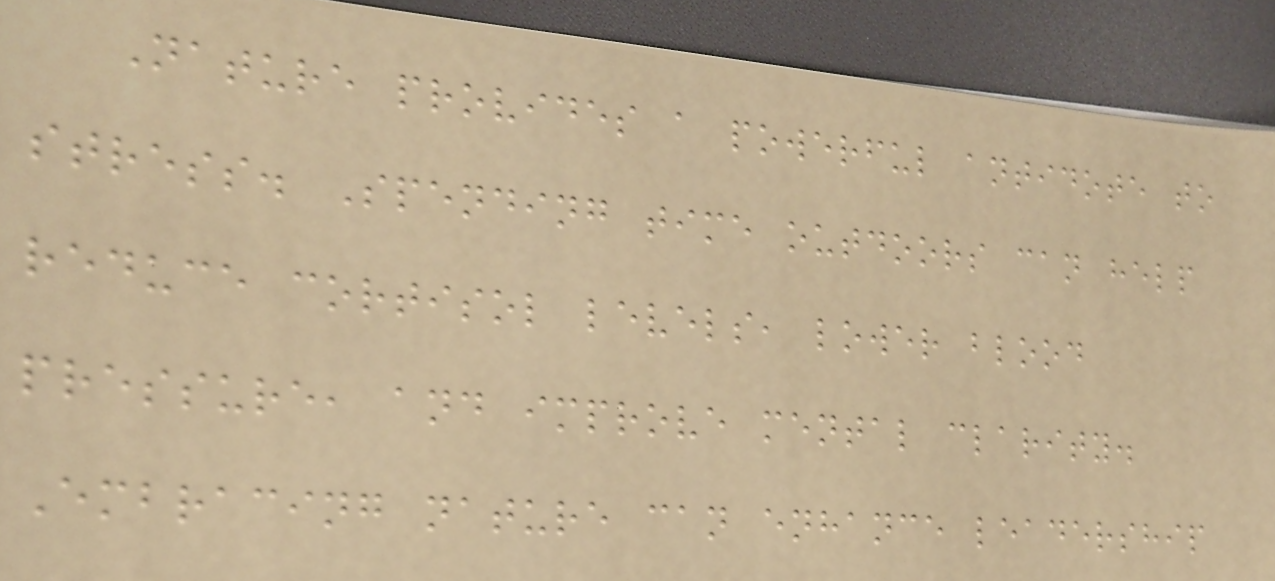Nature provides a powerful antidote to
stress. Spending time outdoors can help
reduce cortisol levels, lower blood
pressure, and improve mental clarity.
Embracing nature can enhance leadership
